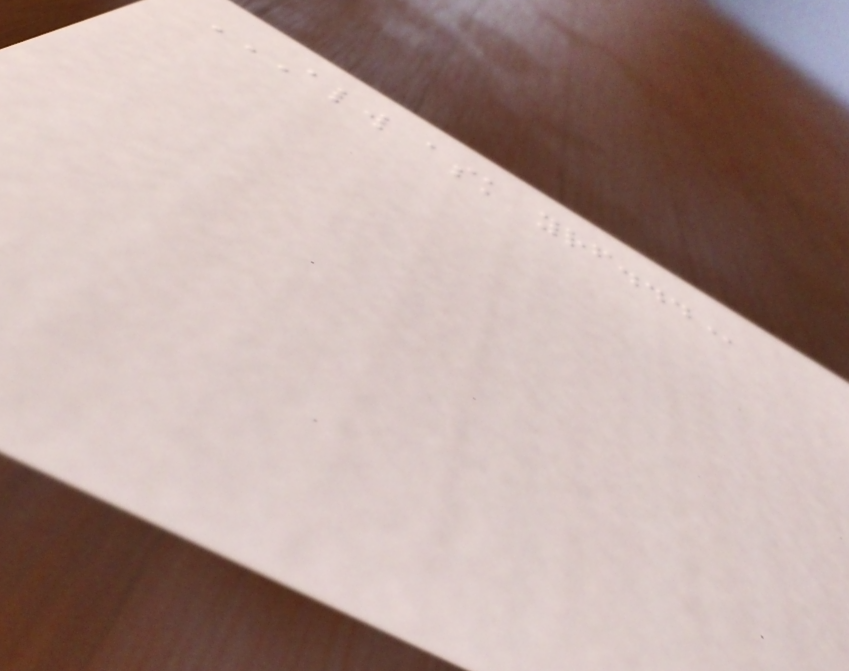ALWAYS ASK YOURSELF...
